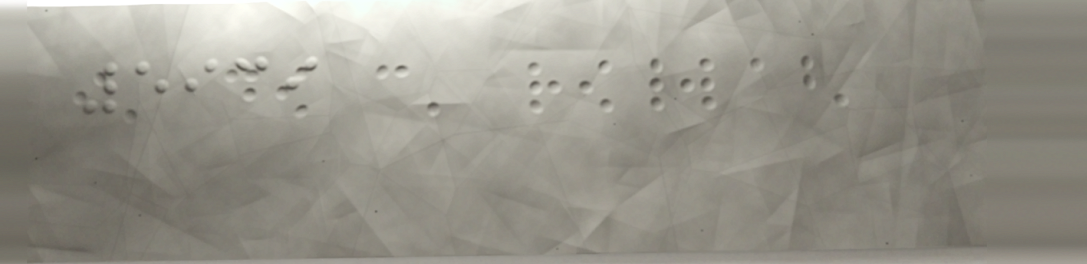5939
